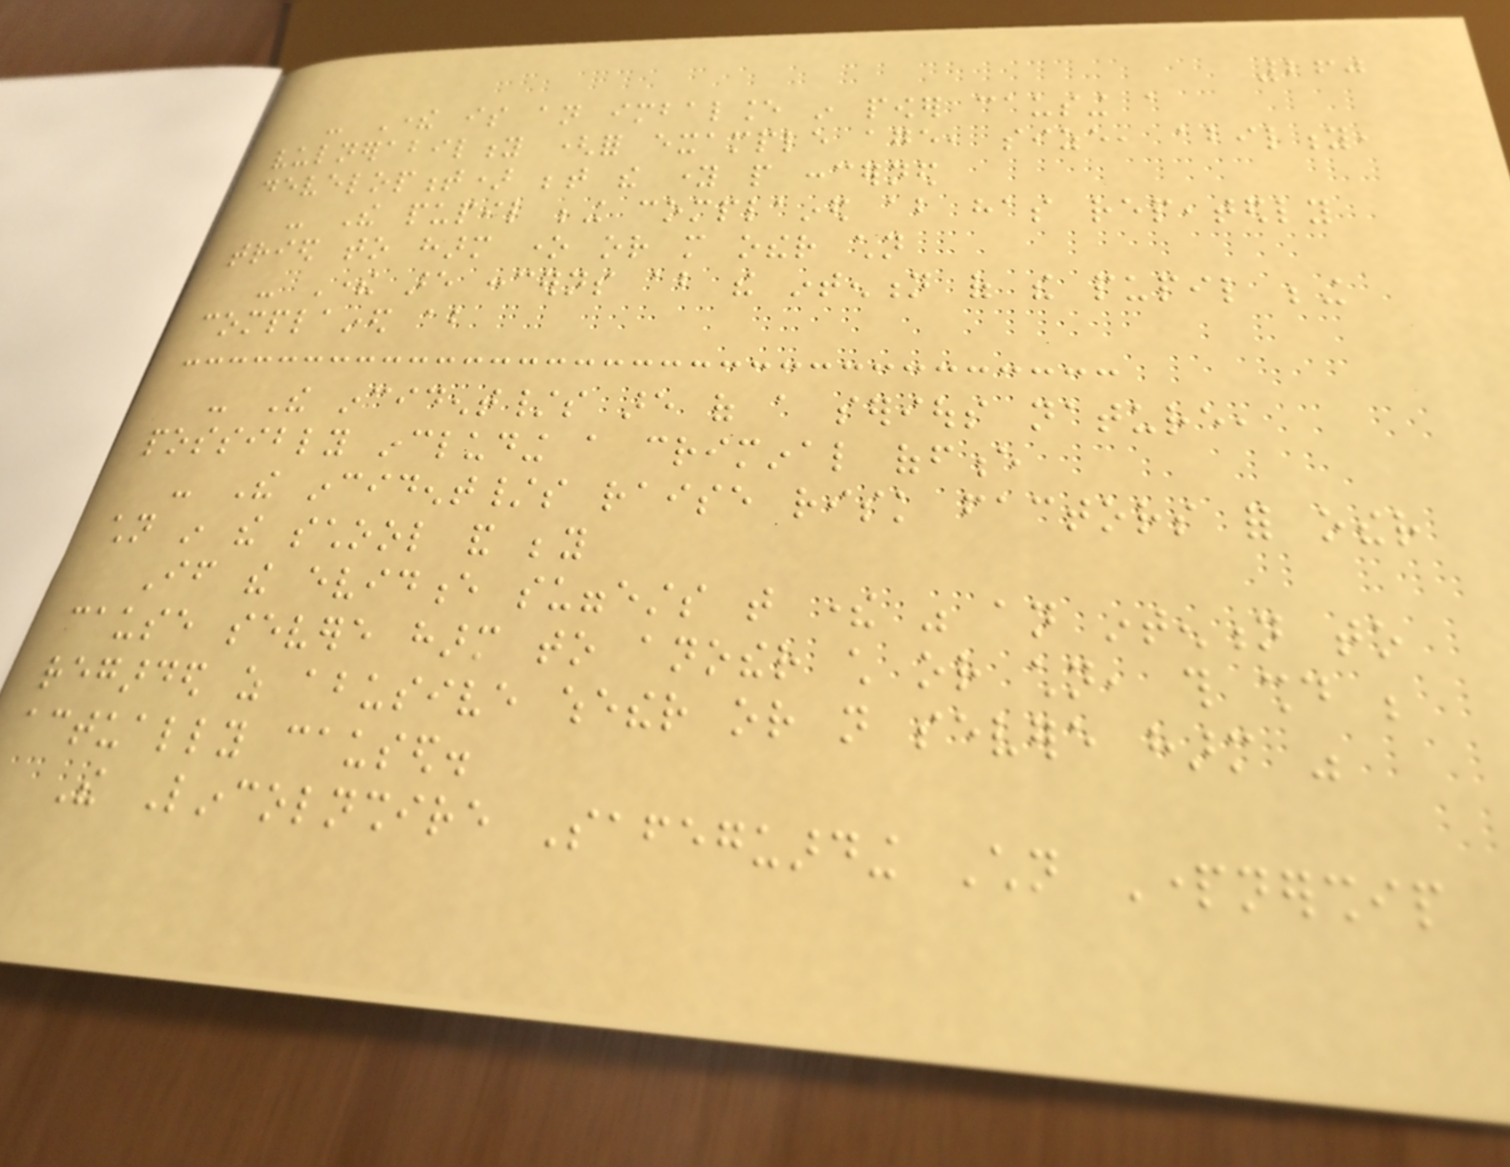260
- There is an imbalance in power causing a
vulnerability (for example age, size, ability,
development) between the young people concerned
- The pupil being complained about has repeatedly
tried to harm one or more other children
- There are concerns about the intention of the pupil being
complained about
- The incident/s are of a serious nature,
possibly including a criminal offence
- The incident/s raise risk factors for other
children in the school and beyond
If the evidence suggests that there was an intention to
cause severe harm to another child or children, this should be
regarded as abusive whether or not severe harm was
actually caused.
The Lincolnshire Safeguarding Children Partnership
